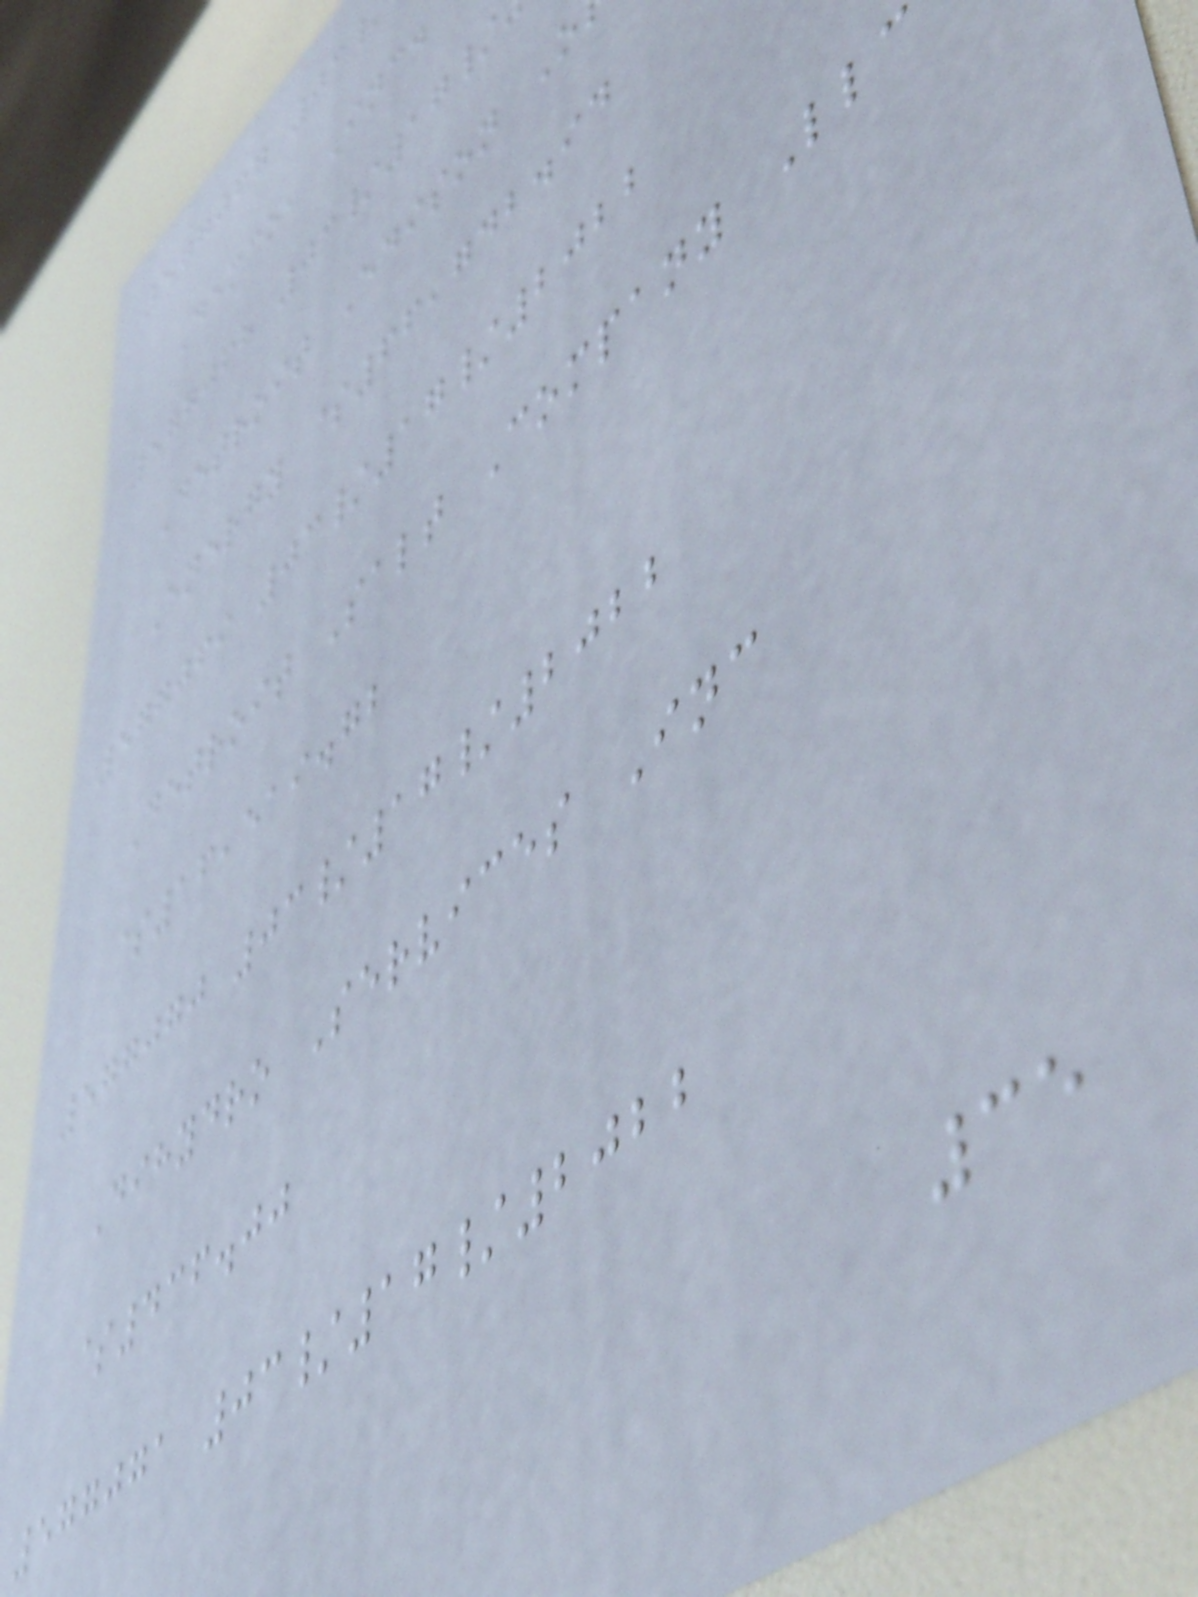577067 03
Demco, Inc.
577068 03/17/
Detroit Edison O
Energy $66,742.94
577069 03/17/2022
Detroit Salt Company Llc
$16,519.72
577070 03/17/2022
Dihydro Services Inc
$436.00
577071 03/17/2022
35
